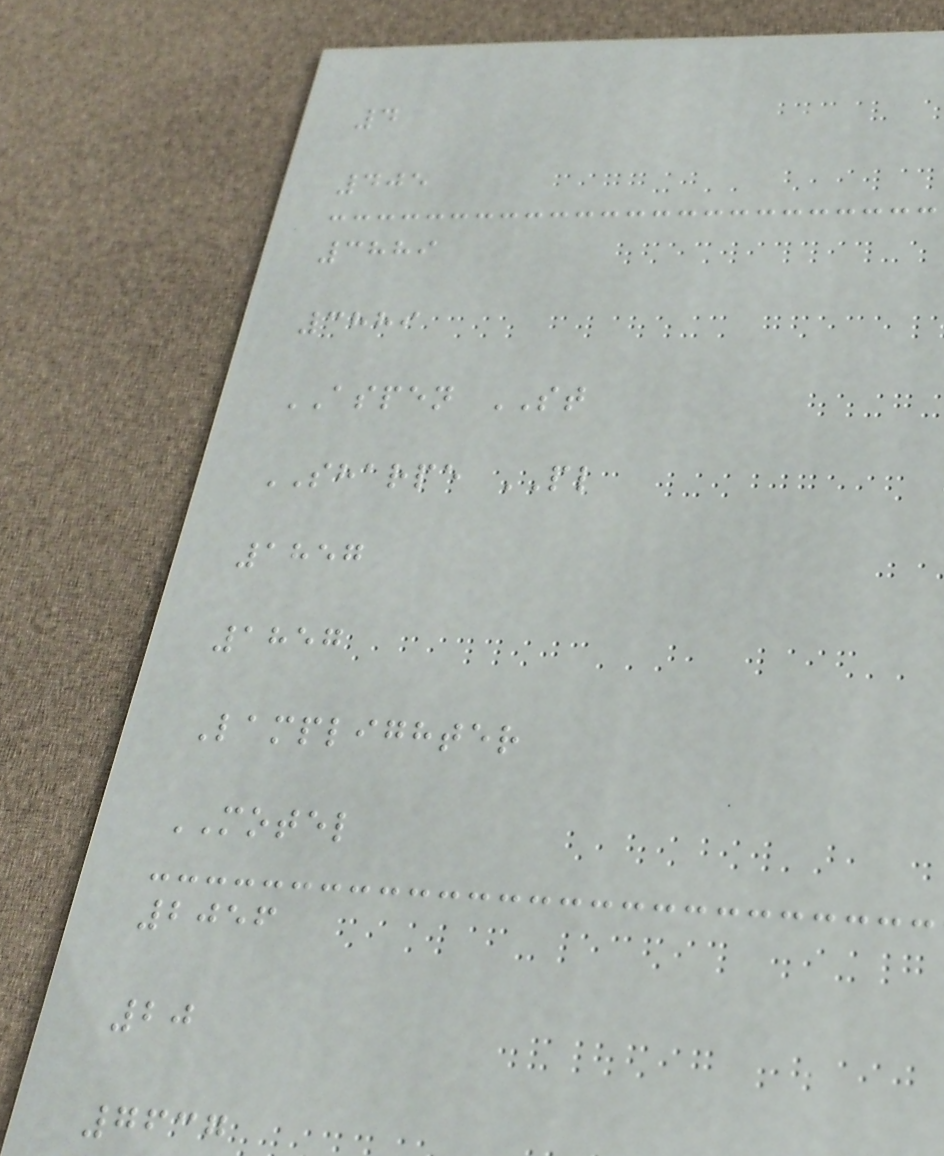4
405
3889
3889
ASPEN ST
SHARPE PL
1857
1857
Lamplighter
MOTEL
2056
20
7637
